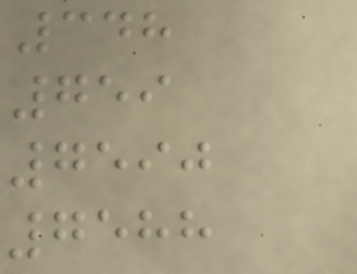348
759
7590
7588
